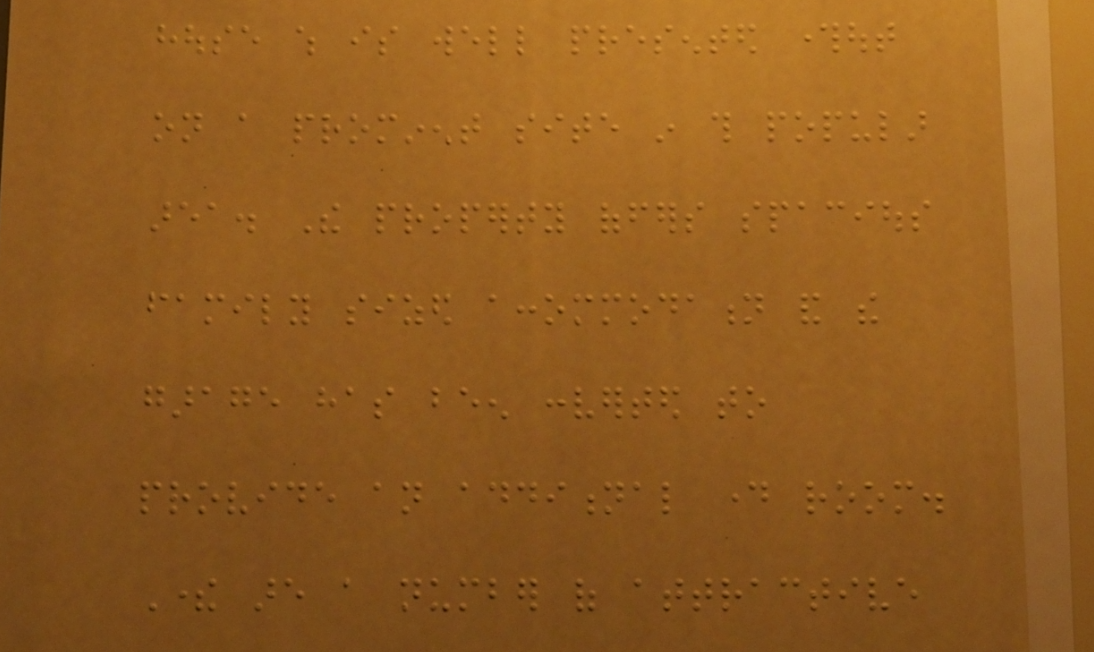house which is well presented throughout
on a prominent site in this popular
area. The property offers spacious
family sized accommodation and the
garage has been converted to
provide an additional day room.
There are a number of attractive
